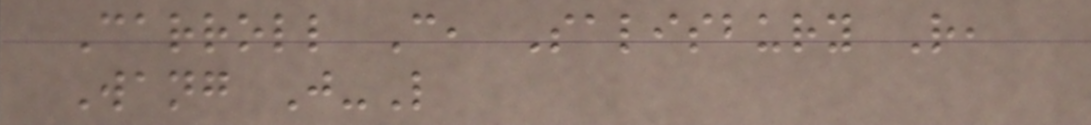Carroll C, Salisbury R,
Wang J-L
